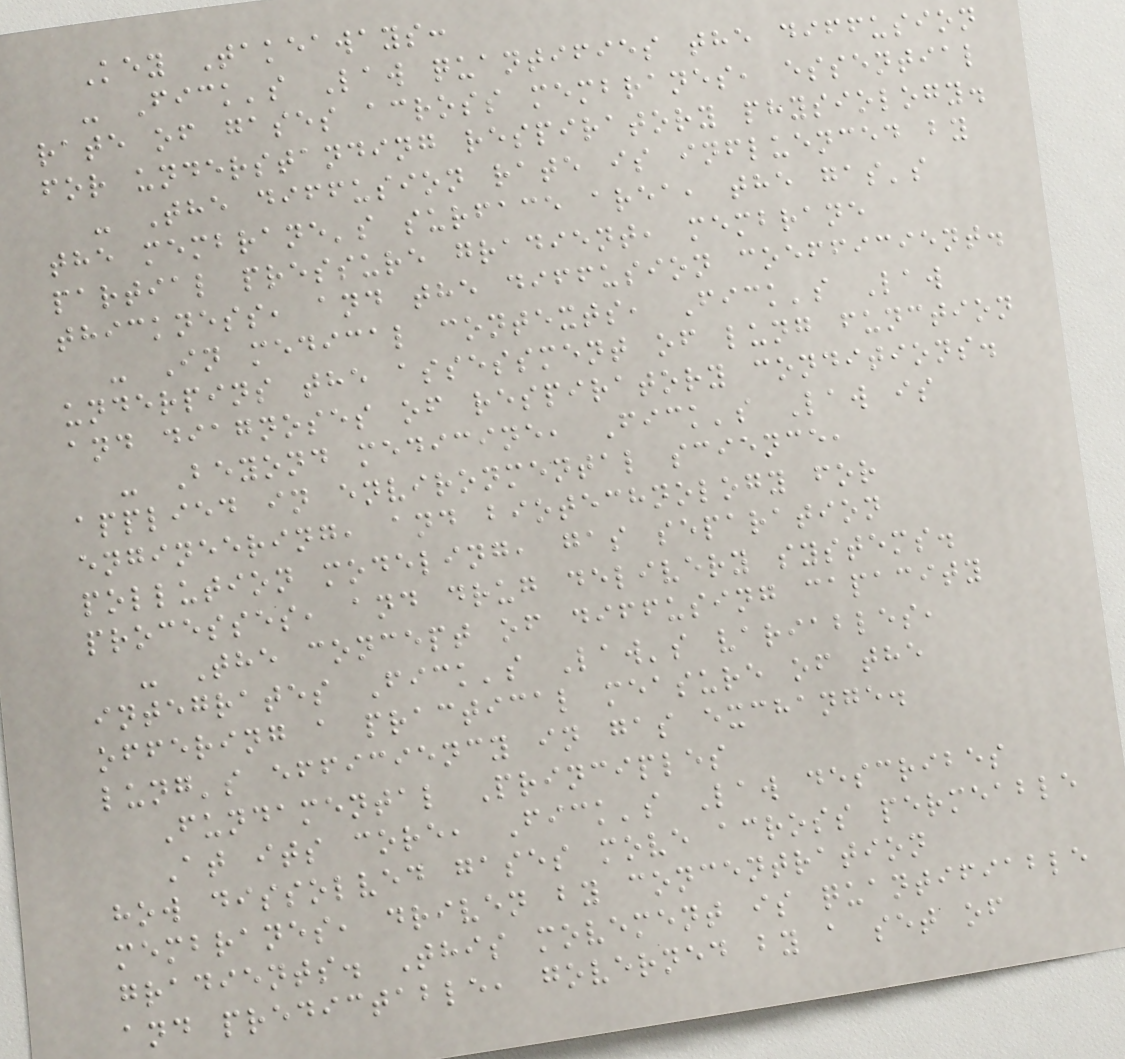Key Takeaways:
- Fick's Law quantifies the diffusion
rate of gases across membranes, essential
for understanding respiratory physiology.
- The diffusion rate is influenced by
the membrane's surface area, the gas's
partial pressure gradient, membrane
thickness, and the diffusion coefficient.
- In medical contexts, Fick's Law
underpins the assessment of lung function
and diagnoses of respiratory conditions.
- Beyond medicine, Fick's Law is
applied in environmental science,
engineering, and biotechnology for
pollution modeling, gas separation
processes, and drug delivery systems.
- The concept of diffusing capacity
integrates Fick's Law's variables,
offering a practical measure of the
lung's efficiency in gas exchange.
Fundamental Principles
At its core, Fick's Law describes
how dissolved gases move across permeable
membranes, driven by concentration
gradients. This movement is quantifiable
and predictable, governed by a set of
